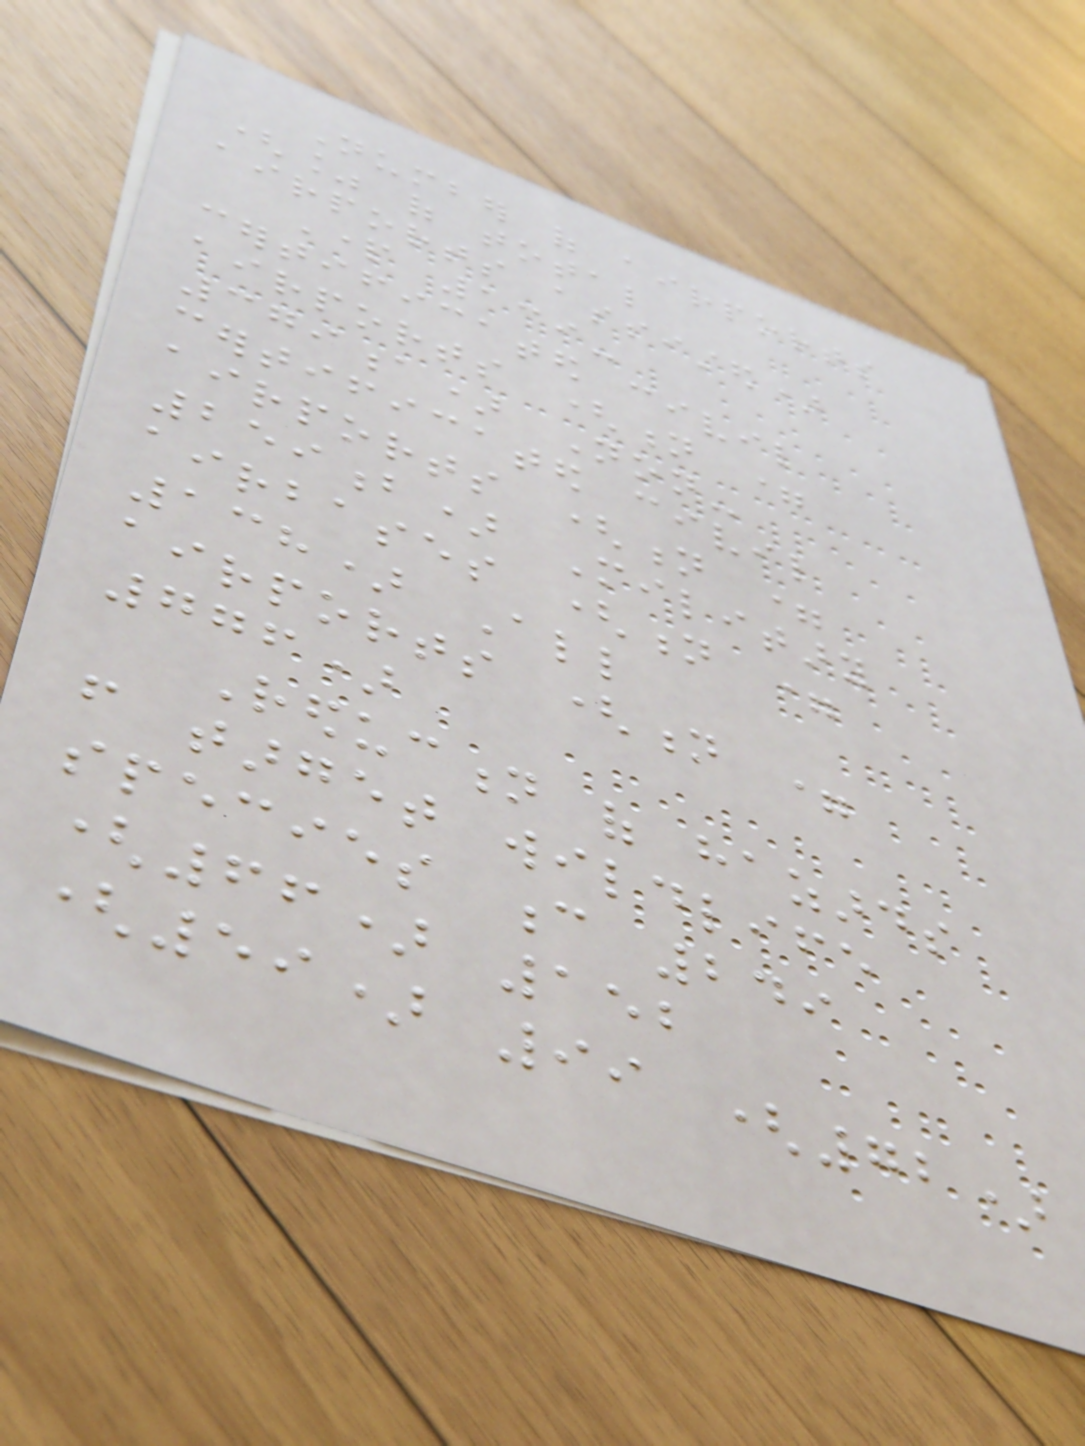Number of airports
(% of total
airports assisted)
Part 139-
certificated civil
airports (n =
379a) Non-
certificated civil
airports (n =
259b) Military
airbases (n =
138) All
airports (n =
776)
Reduction of hazards
from target wildlife
species c 249
(66) 152
(59) 99 (72)
